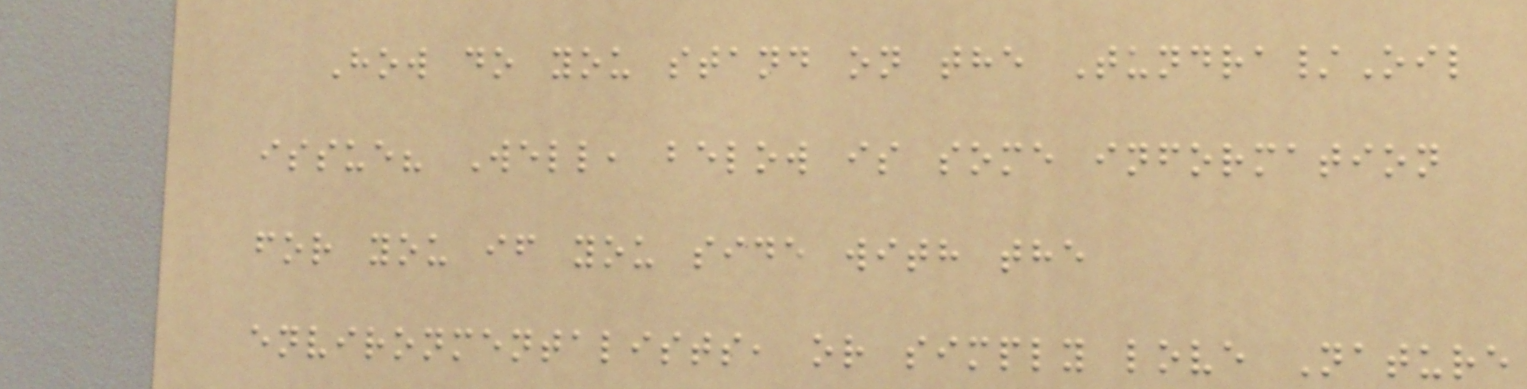How do you stand on the Tundra/Oil
issue? Well, below is some information
for you if you side with the
environmentalists, or simply love Nature
